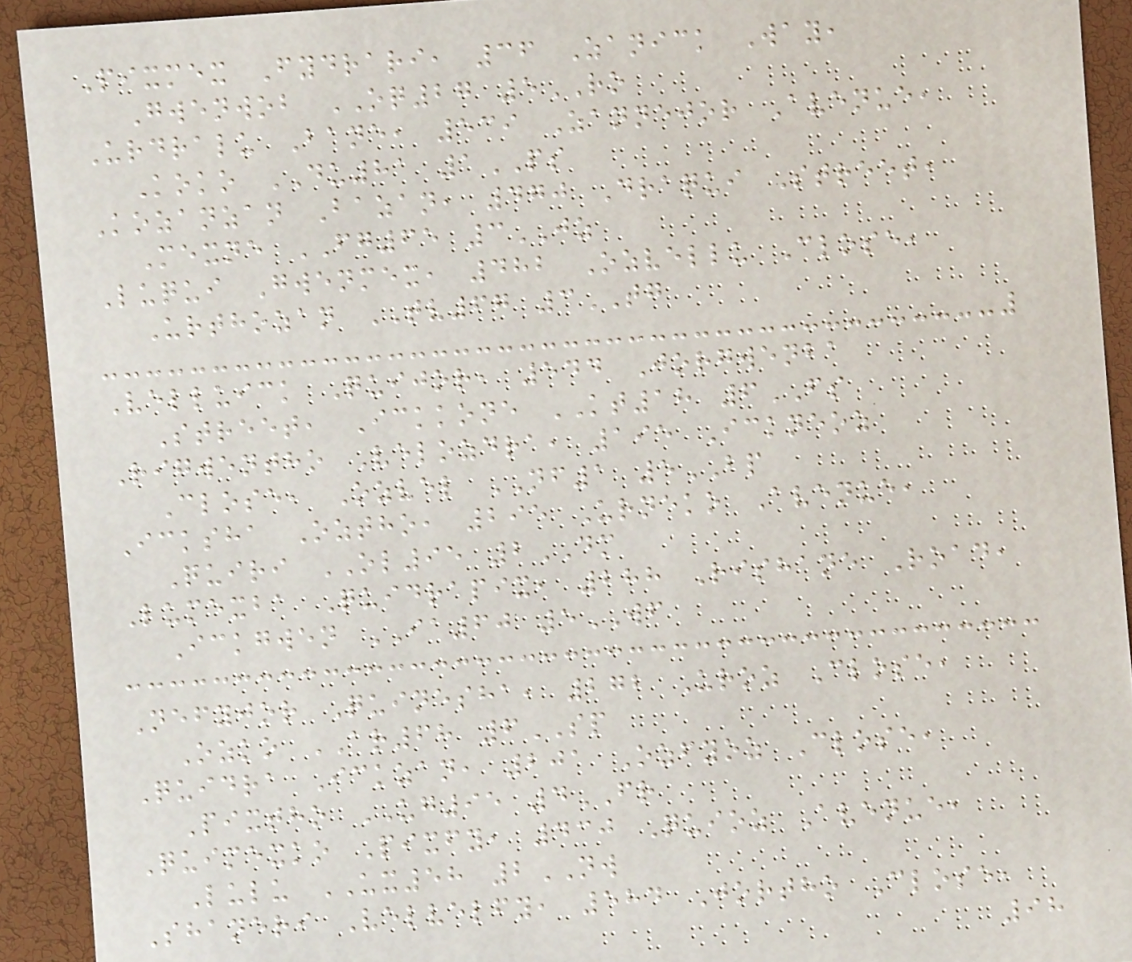Pixmex Fydrari, 36 Zanick Way,
Gwenwob OQ27 5RO
Urdralu Bane, 539 Zannejor Avenue,
Koko DU81 1PS
Kozanzan Bazan, 470 Draqui Street,
Mexne FG65 3JZ
Luqui Gwenmex, 482 Ozvellu Close,
Urthozan TV67 3TG
Velluick Quijor, 544 Jorgwenba
Street, Ickkone KT18 6FS
Rigwentho Velozdra, 195 Ickneoz
Close, Ozvel NF1 5BP
Icksha Oztho, 295 Urneko Avenue,
Quiri OL95 2DM
Lumexba Quidrapix, 288 Rishane Road,
Ickgwen IA60 5WF
Nefyjor Quinesha, 272 Uroz Close,
Ozko AR68 6SP
Quidra Ickzan, 201 Ozfyoz Close,
Pixtho UG95 4FR
Quimexko Pixfy, 430 Quioz Avenue,
Lulu UX58 2NW
Shaneri Velvelfy, 584 Jortho Close,
98
